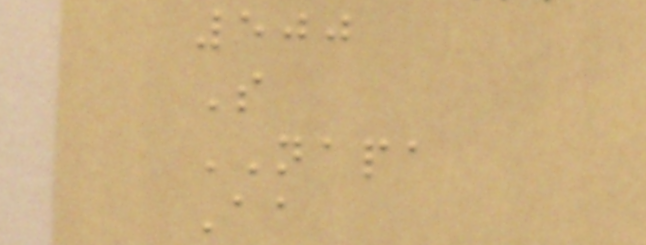500
S
NAPA
Aa
